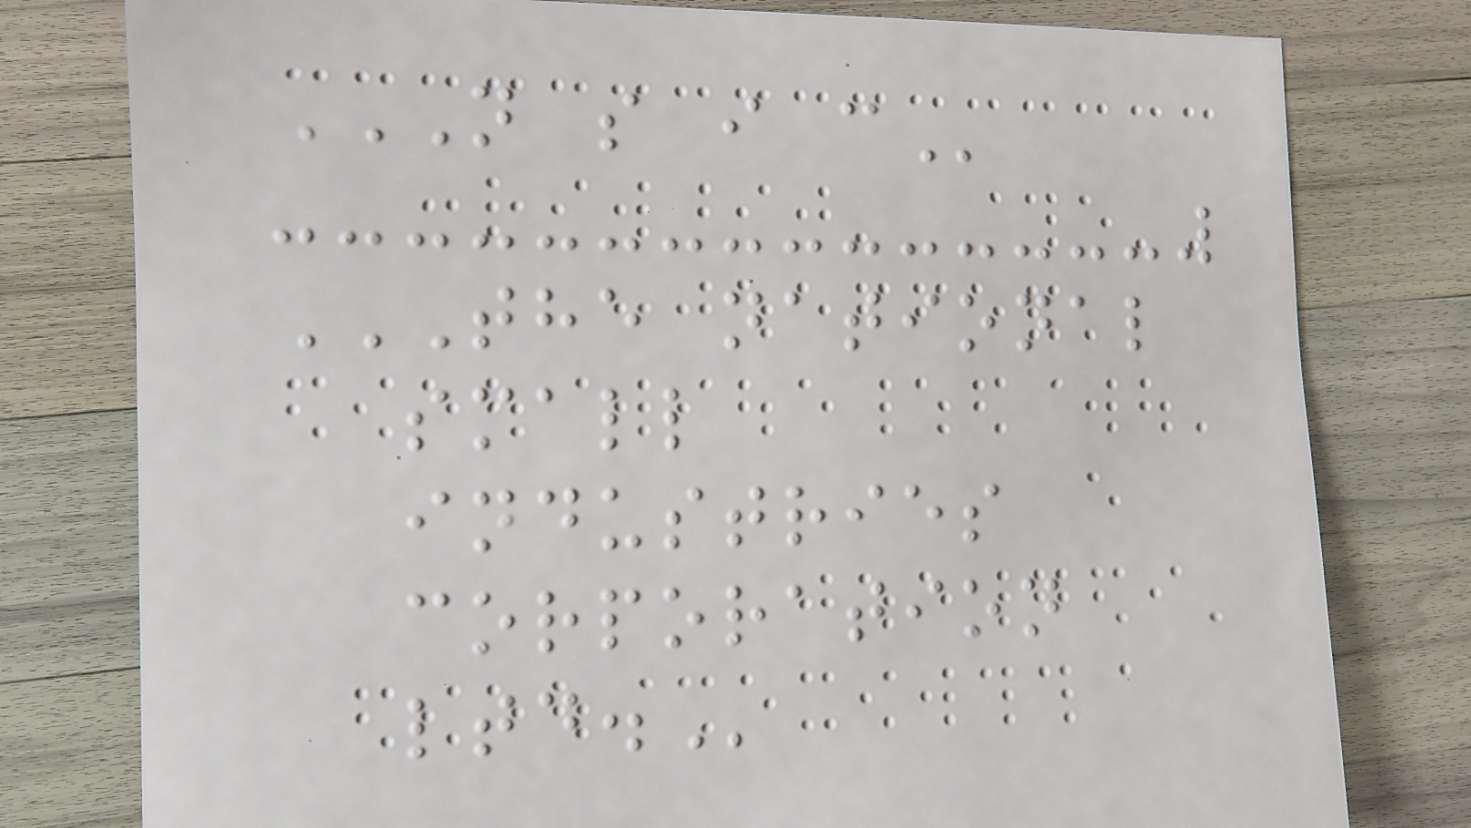N S I C
THE NATIONAL
SMALL
INDUSTRIES
CORPORATION
LTD.
